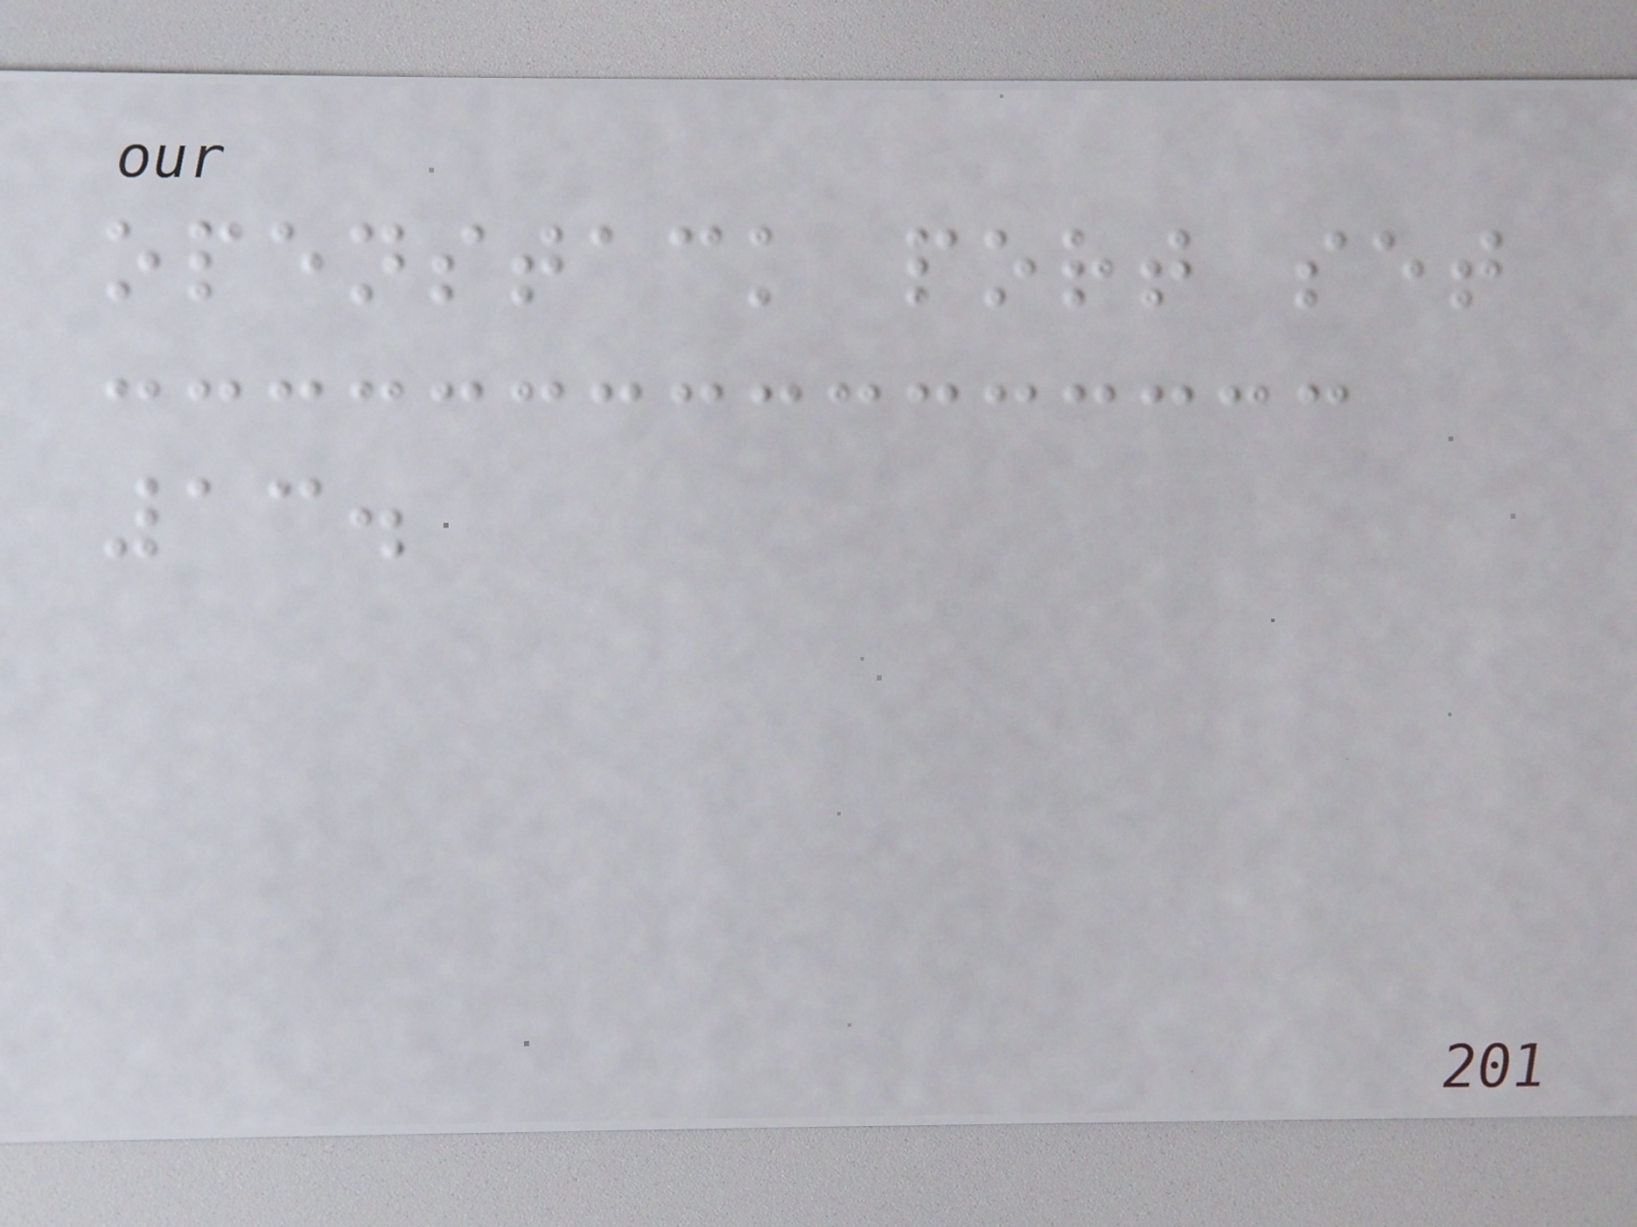openstack port set
13.
